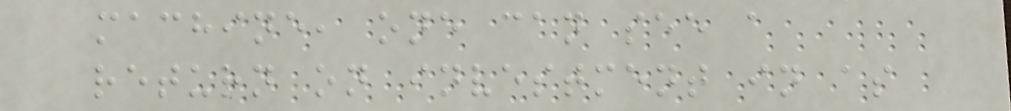machine, one can see a
return on investment in as
